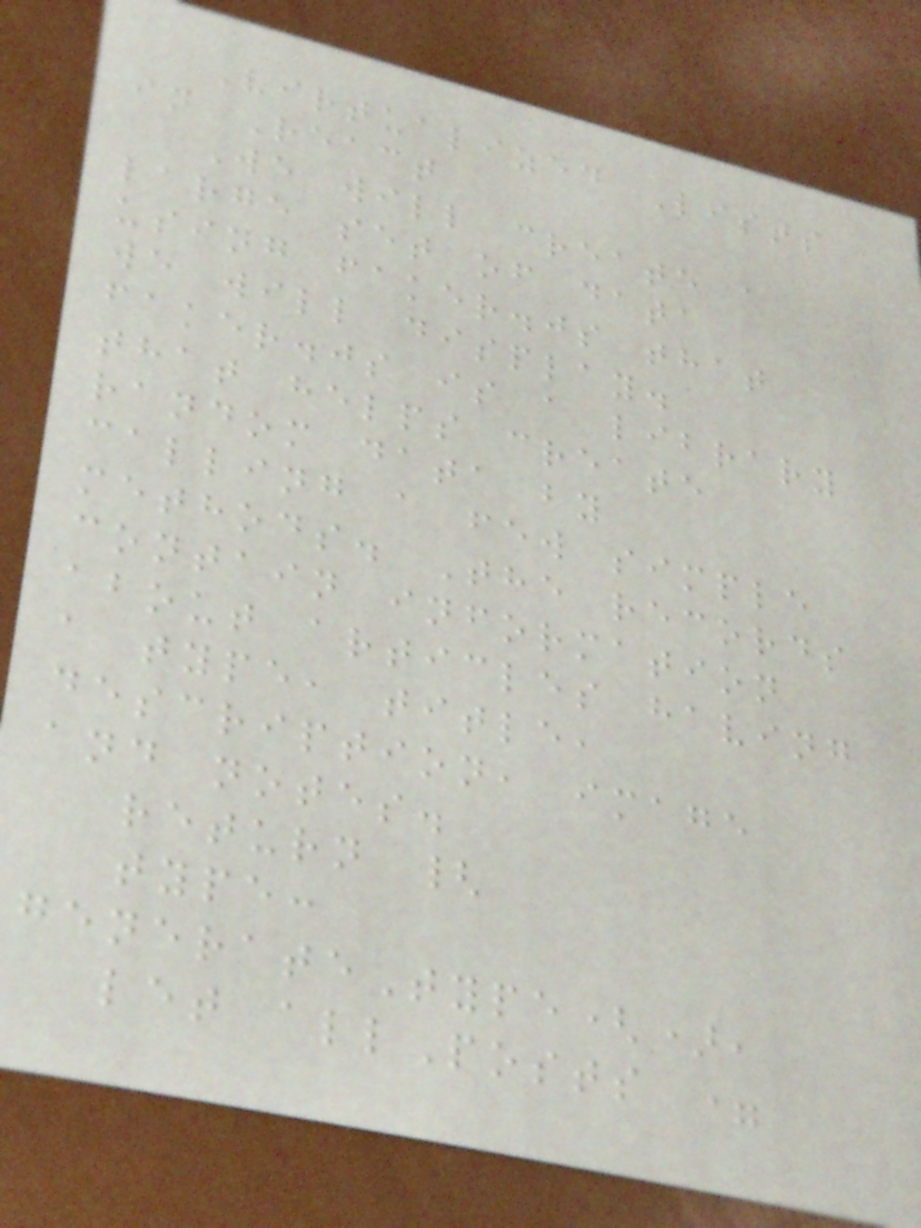Virtualized Lists
in React
We will create a
large set of data
using faker.js that
we will display.
faker.js is a library
that helps create
random data by
calling a few simple
methods. The records
contain information
about articles having
a type, title,
description, image
and notes.
return {
type:
generateType(),
let allPosts =
